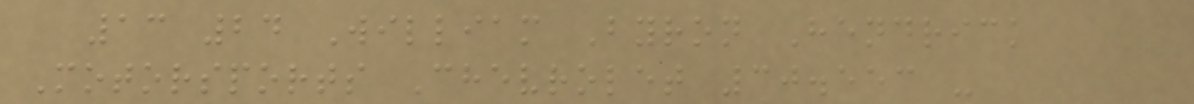13 24 William Byron Hendrick
Motorsports Chevrolet 30.553 -
